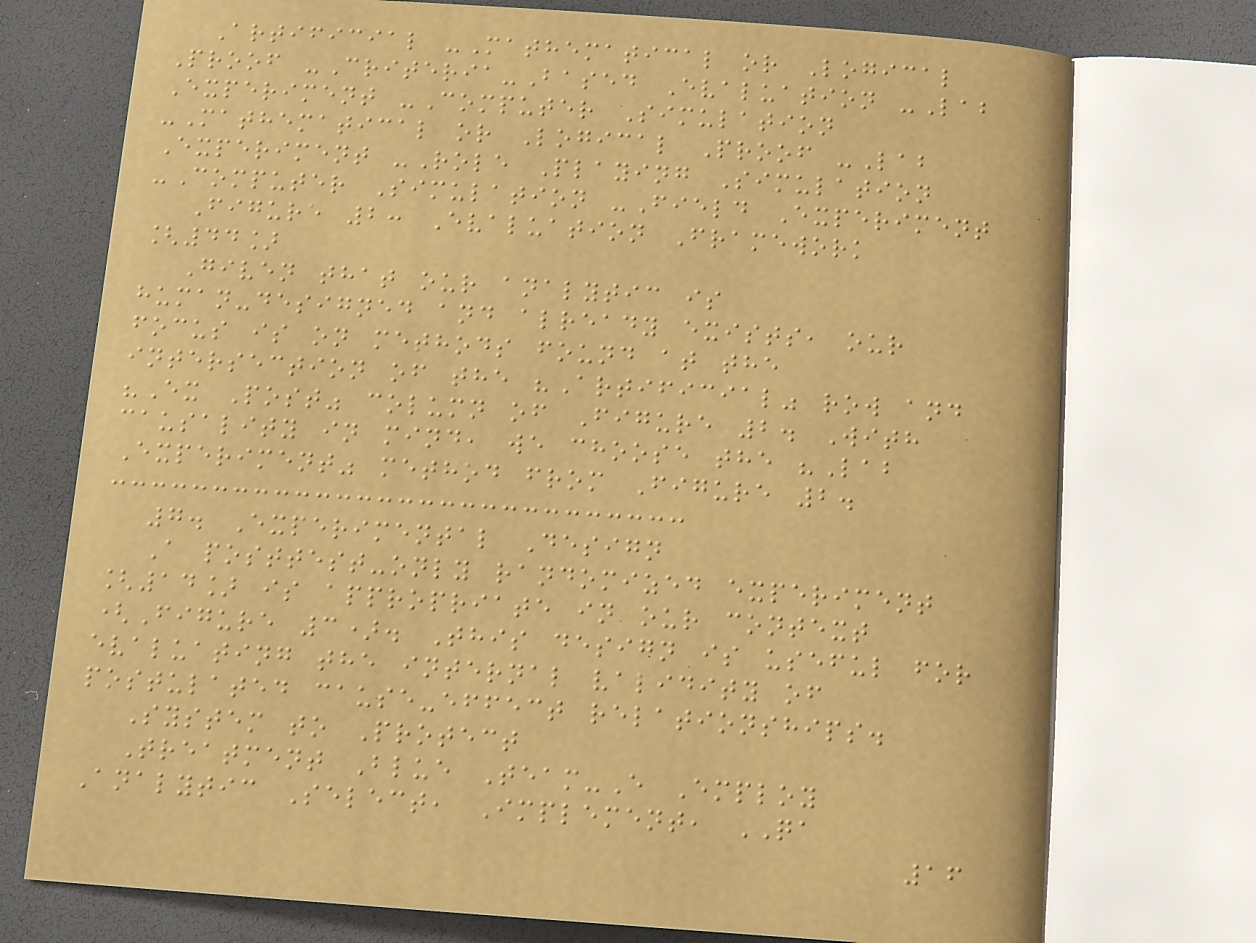Artificial -Mathematical or Logical
Proof -Criteria-Based Evaluation -Lab
Experiment -Computer Simulation
-Mathematical or Logical Proof -Lab
Experiment -Role Playing Simulation
-Computer Simulation -Field Experiment
Figure 2: Evaluation Framework
[44]
Given that our analytic is
human-designed and already exists, our
focus is on methods found at the
intersection of the "Artificial" row and
"Ex Post" column of Figure 2. With
causality in mind, we choose the "Lab
Experiment" method from Figure 2.
7. Experimental Design
A posttest-only randomized experiment
[14] is appropriate in our context
(Figure 3). This design is useful for
evaluating the internal validity of
postulated cause-effect relationships.
System to Protect
Treatment Blue Team-E Employ
Analytic Select, Implement, QA
16
